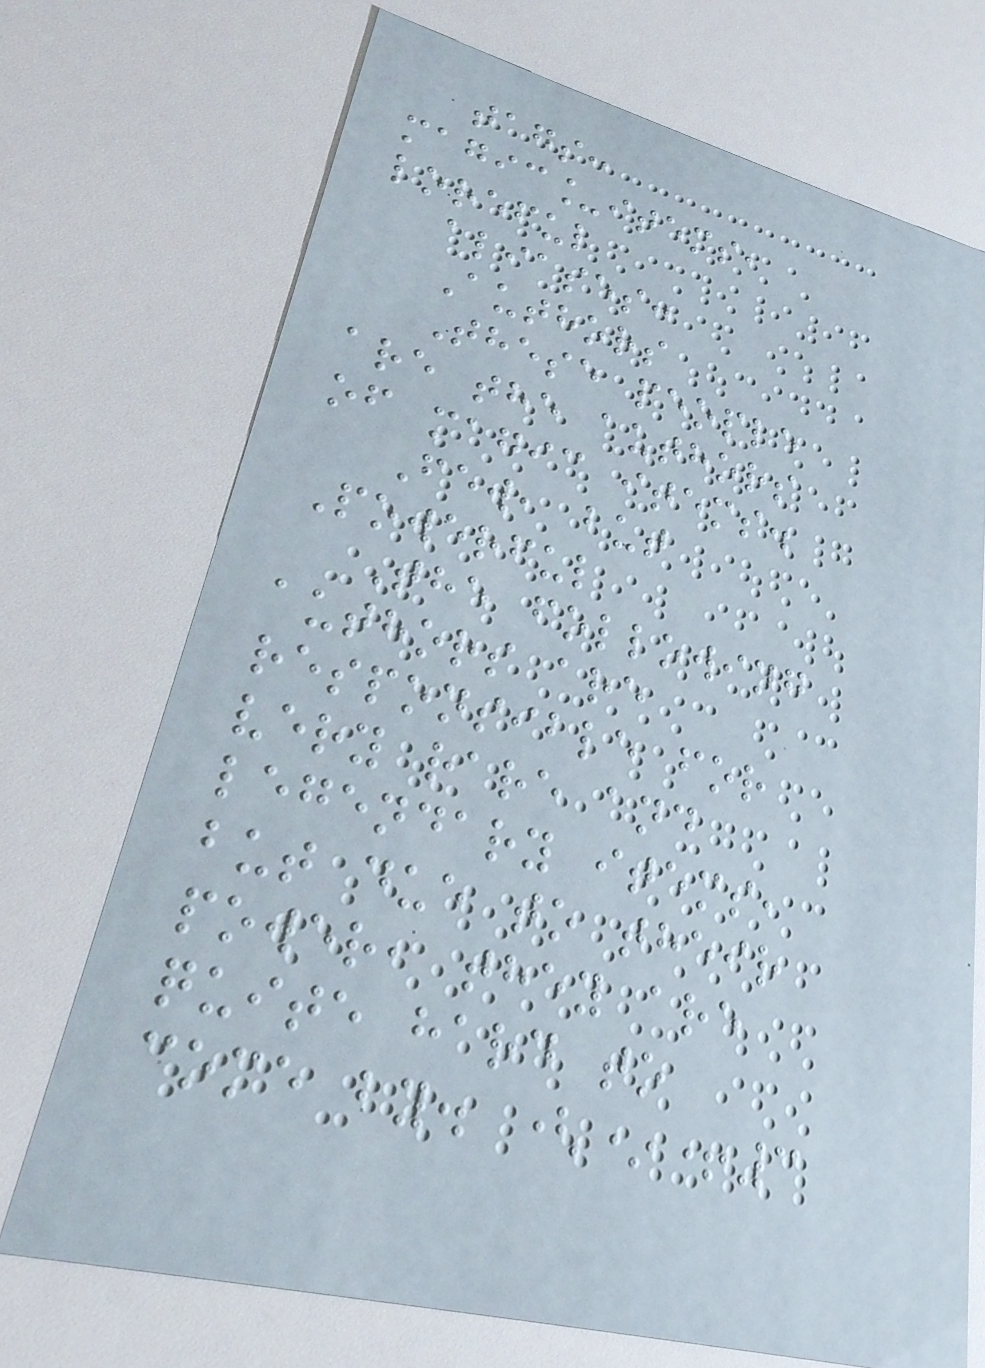tags:
magic_items,
loreful
aliases:
Authors
These people
are the authors
of magic items.
Few, but
Powerful
The following
authors are
responsible for
very rare and
legendary items,
but due to their
power, they are
quite hard to
come by. (*+3
